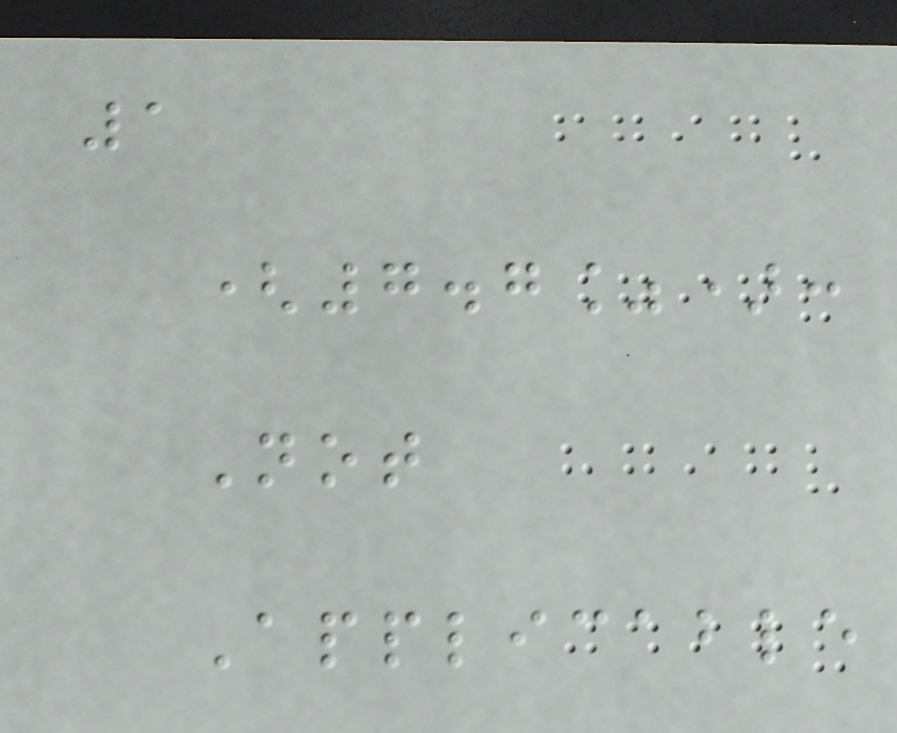1
(7.7%):
Not
Applicable
